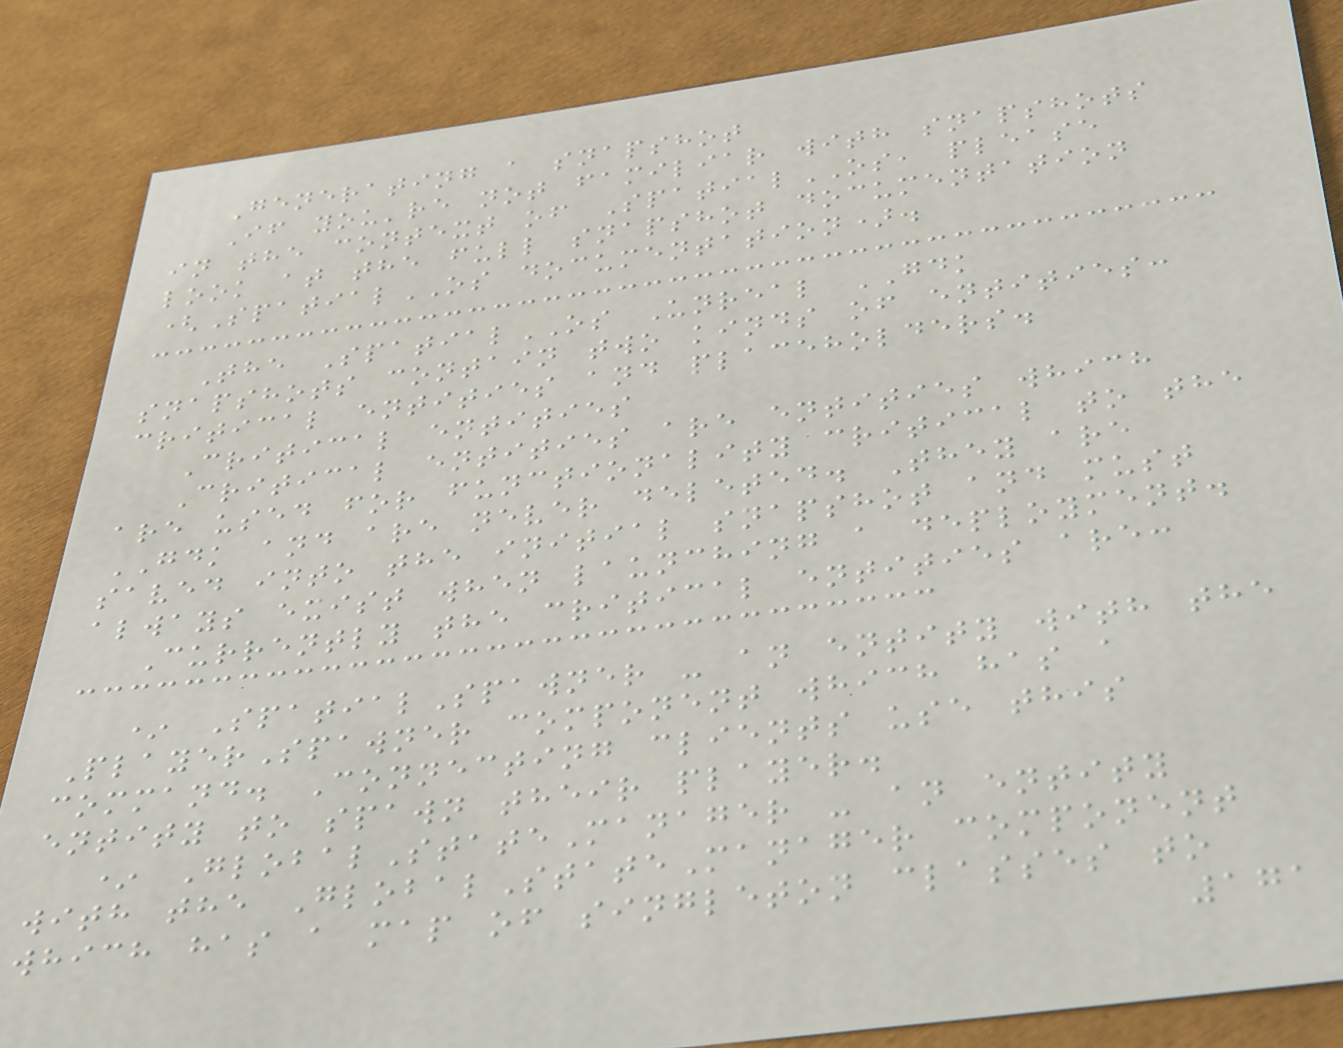Generating a snapshot
If you're not familiar with snapshots
in the context of SpatialOS, please
look at the full snapshot documentation
(SpatialOS documentation).
The SpatialOS Unreal GDK
snapshots contain two kinds of entities:
critical entities and placeholders.
Critical entities
Critical entities are entities which
are used for functionality critical to the
GDK and are never deleted. They are
saved into the initial snapshot and must
always exist when launching a deployment.
Currently the critical entities are:
* SpatialSpawner - an entity with the
PlayerSpawner component which has a
command. Connecting clients use this
entity to spawn their player.
* GlobalStateManager - an entity
with the GlobalStateManager component
which has a map of singleton classes to
171
